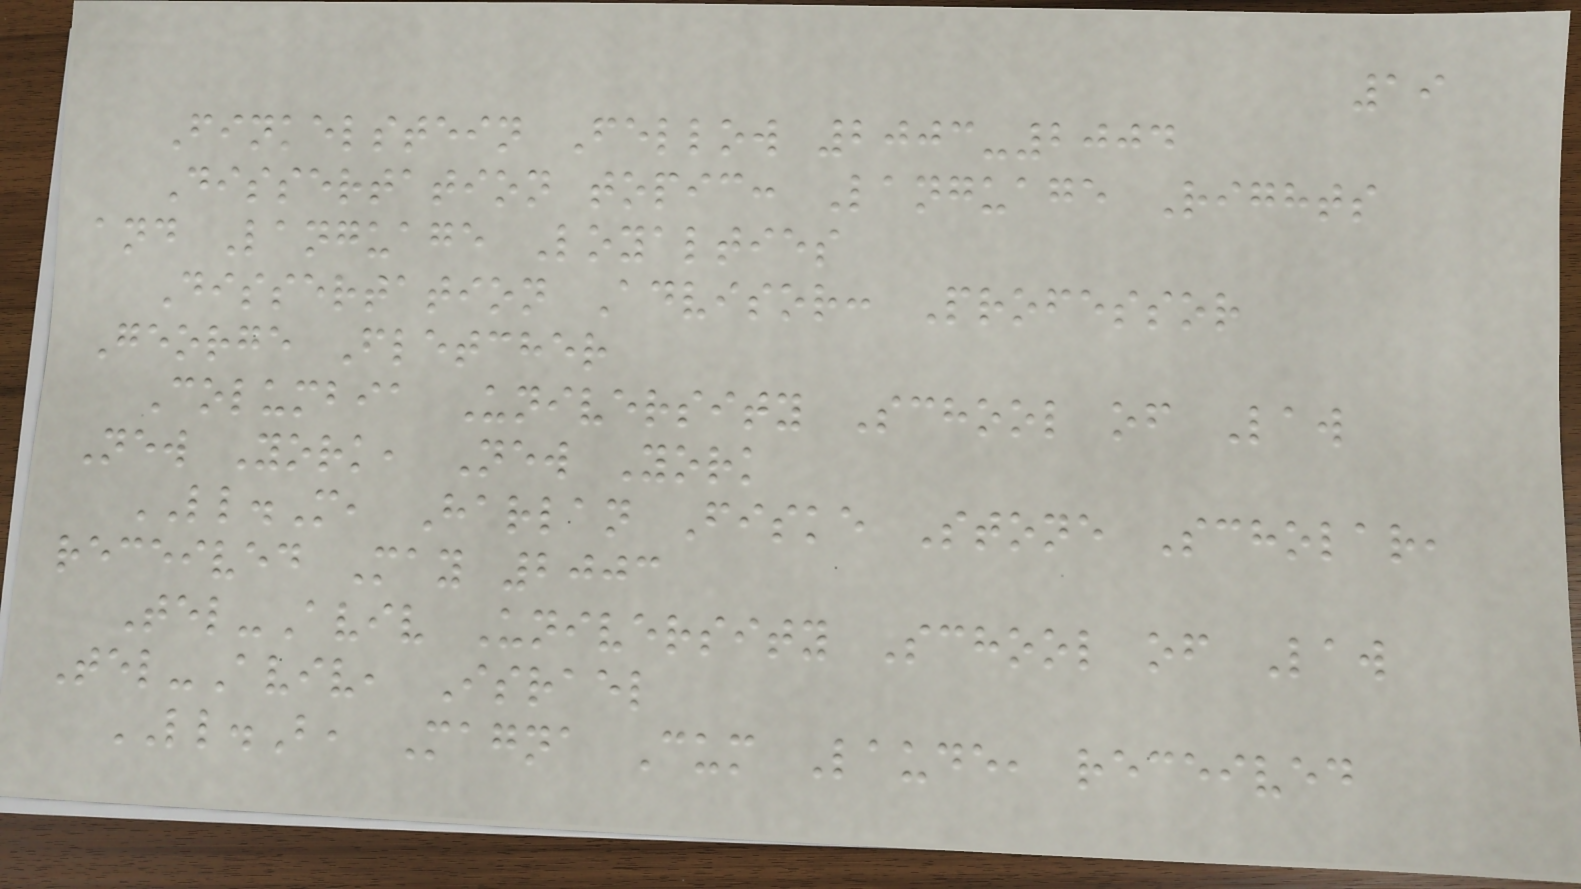19
Finkelstein Fellow 2003-2004
Dissertation topic: Language Rights
and Language Loyalties
Dissertation Advisor: Professor
George Fletcher
Columbia University School of Law
New York, New York
LL.M, Harlan Fiske Stone Scholar,
received May 2003
Tel-Aviv University School of Law
Tel-Aviv, Israel
LL.B, Magna Cum Laude, received
